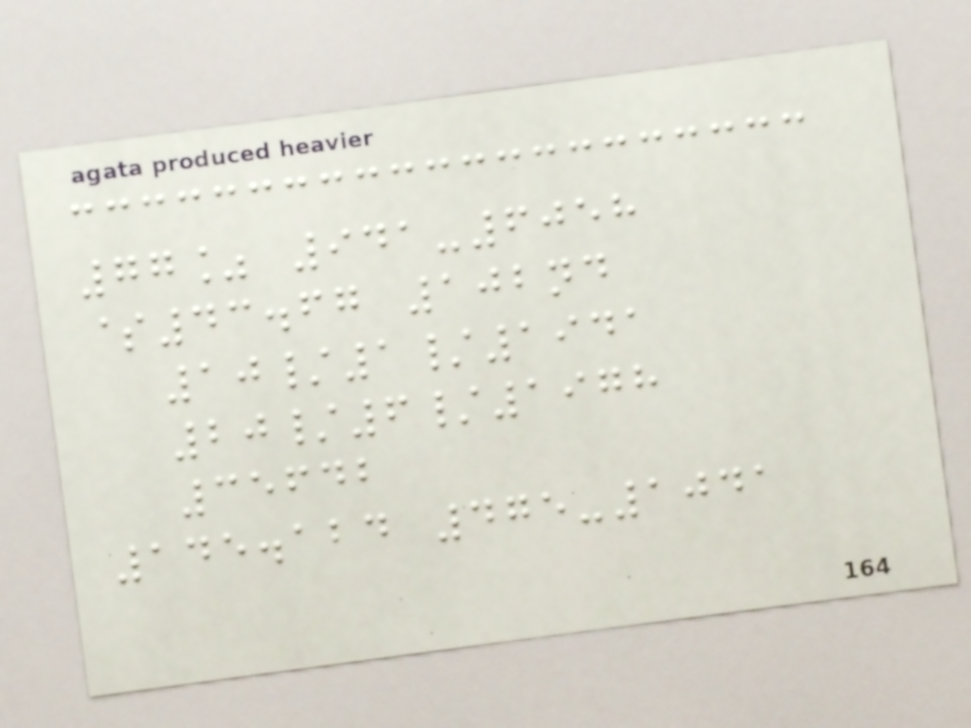77% 941-6058
$43.67 102nd
10/1/1941
20/6/1978
35642
145.124 475-1041
